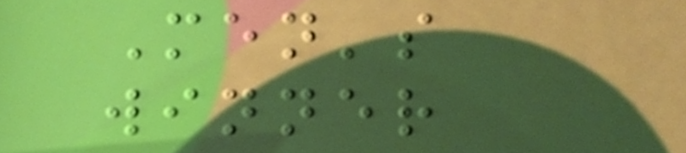Men's
winner
